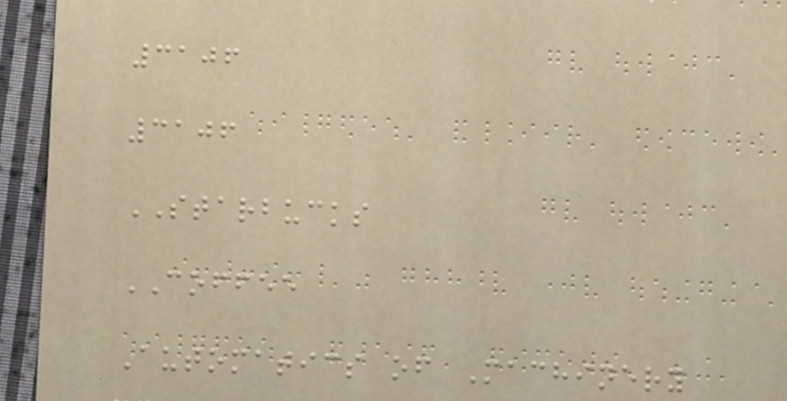3106
3106
STARBUCKS
COFFEE
Automatics of Machinery
